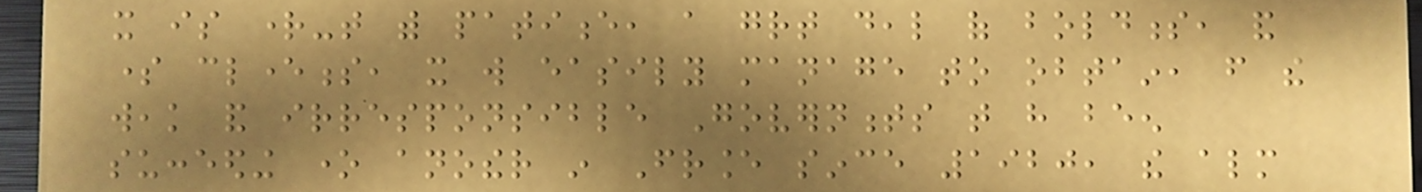it is right-that with patience, a great deal of boldness, and
some cleverness, it will easily manage to obtain, from the
weak and irresponsible Governments that have been
succeeding one another in France since 1920, the almost
